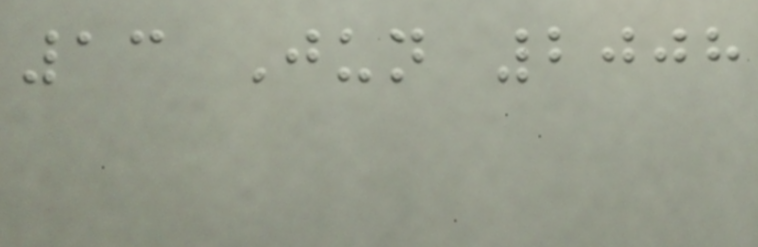13 Jun 2008
